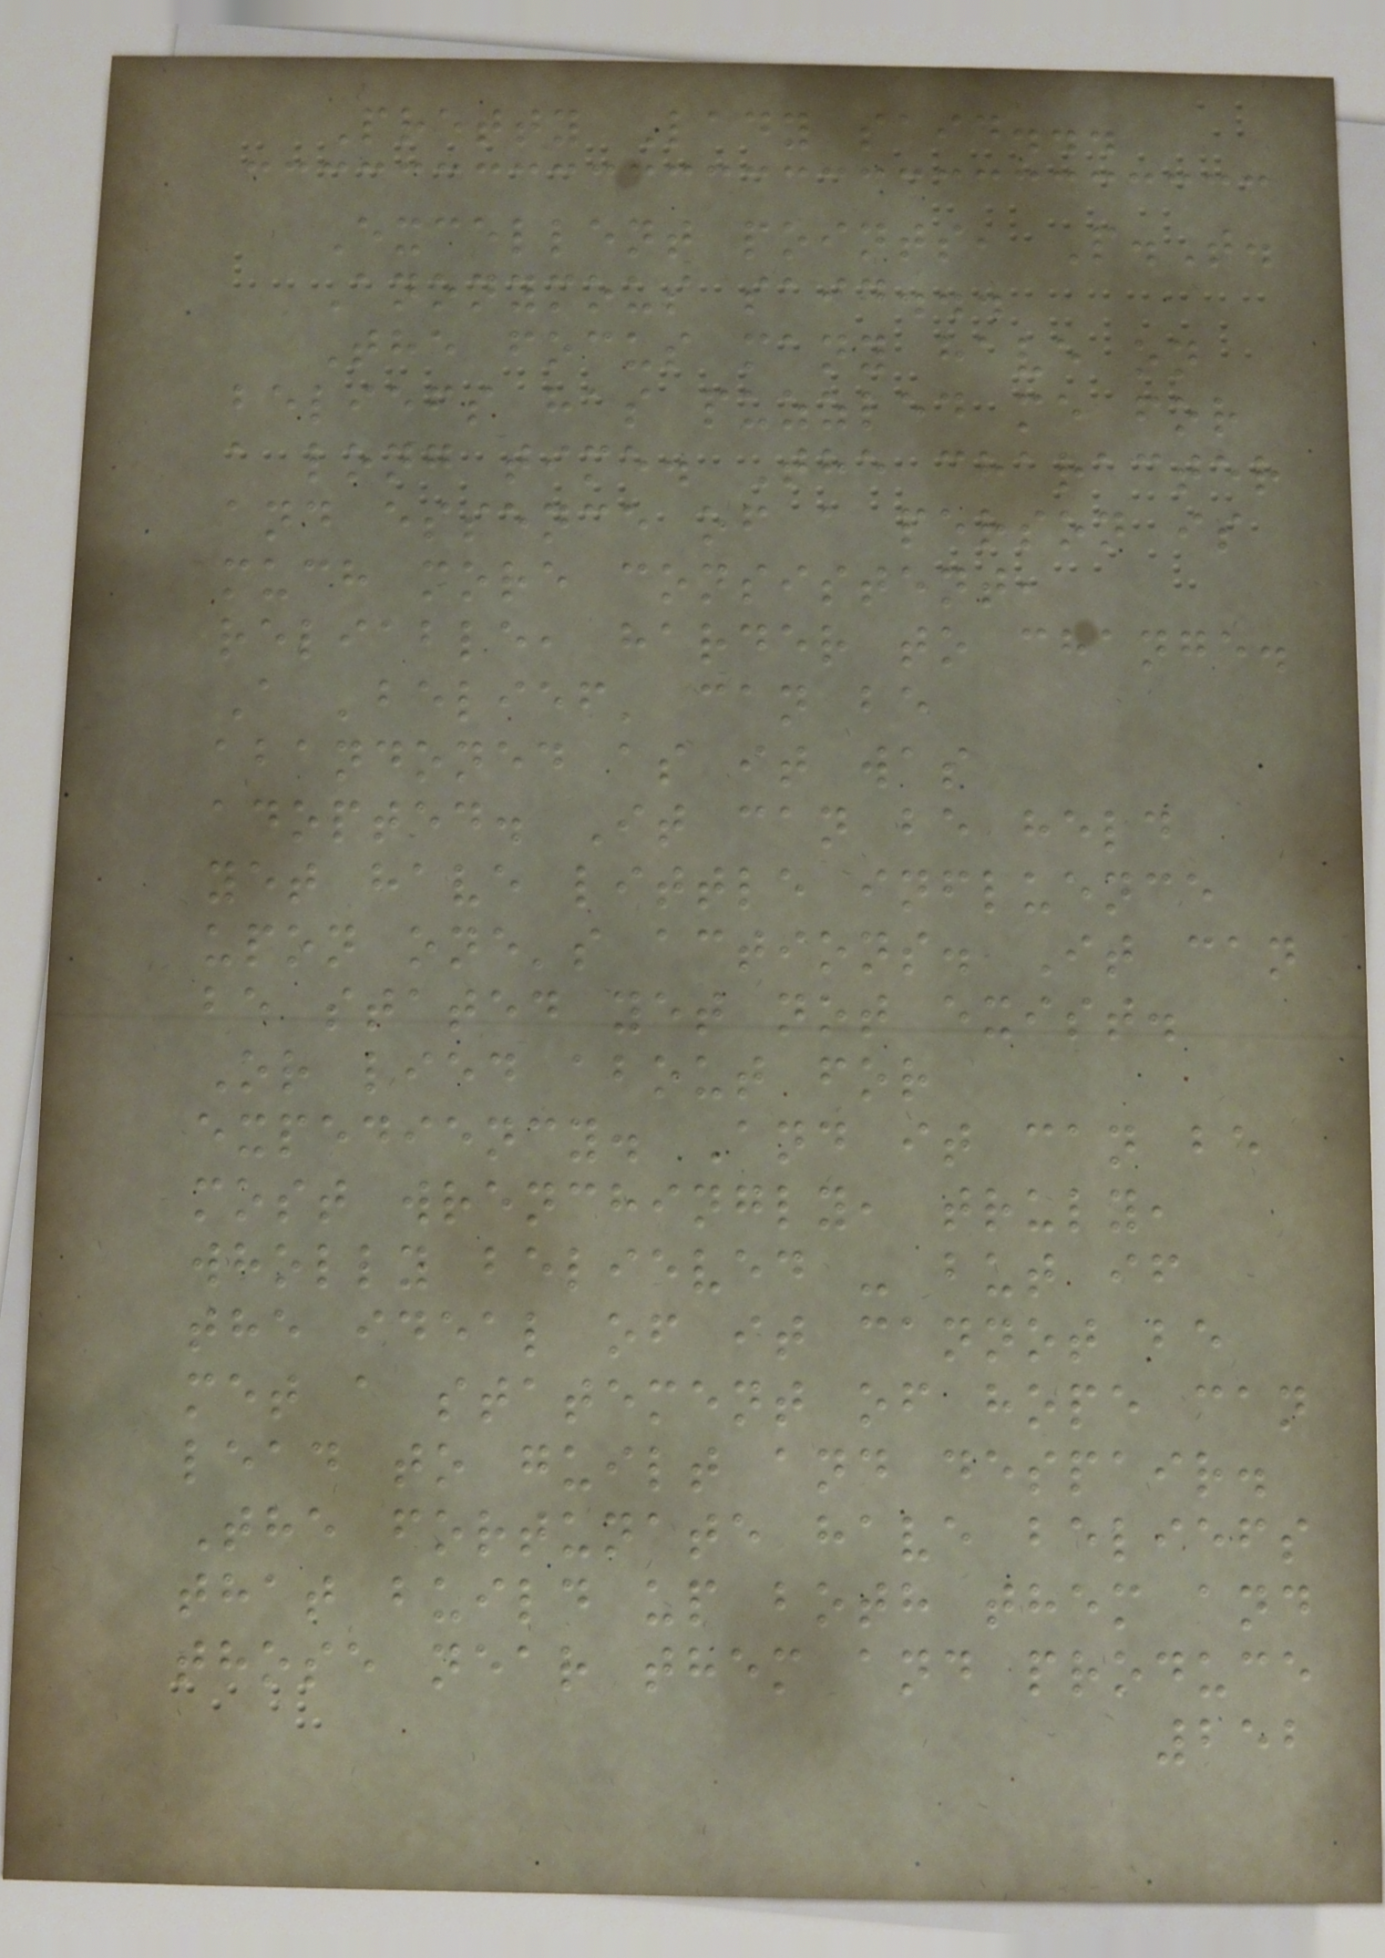Pretty Lady said...
Excellent points, P.T.
Anonymous said...
The focus many have on
beliefs has puzzled me for
a long time. The character
and essence of a person is
much more consistent,
reliable, harder to change.
A 'belief' can be
abandoned as it was
adopted. It can be held
yet have little influence
upon one's actions. It can
be stated yet not exist.
Or lied about for
expediency. And it can be
most wrenchingly, truly,
wholly believed - but if
the ideal of it cannot be
met a statement of hope can
lead to guilt and despair.
The fortunate have beliefs
that build up both them and
those near them and produce
252
